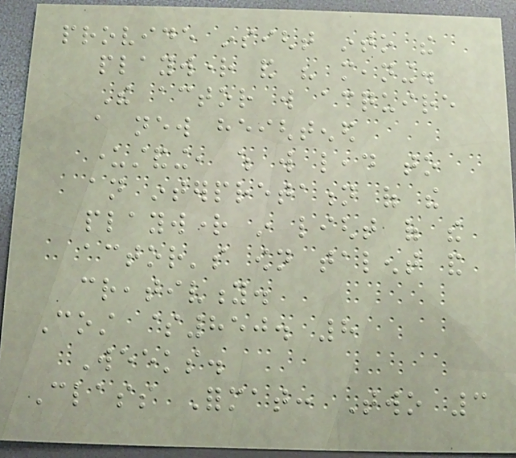provide insight into the
playwright and his meaning.
The actor will acquire
a new heightened
understanding, which will lead to
an interpretation of the
playwright in light of the
actor's own talent and
creativity.
Cost $850. 8
Weeks.
Class Format: Two 3
